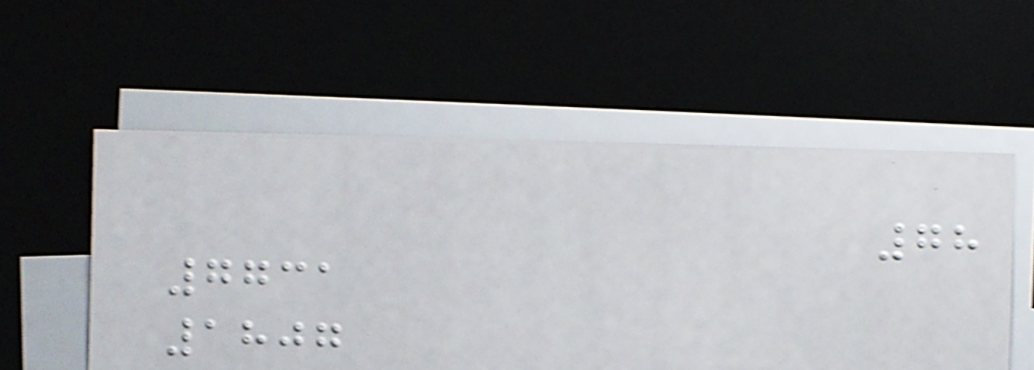78
7731
1807
